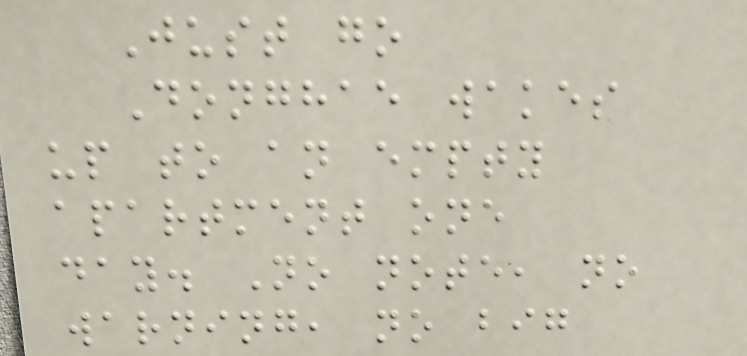Just go
Donghae wakes
up to an empty
apartment one
day. No note, no
warning, no big
